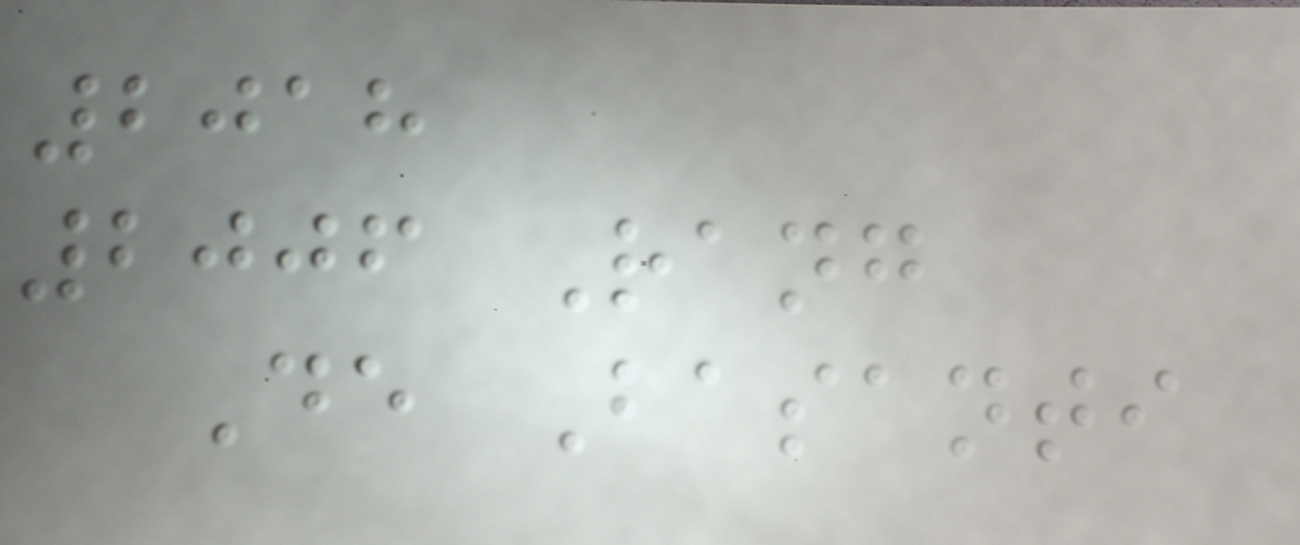2018
2006 Rang
De Basanti
